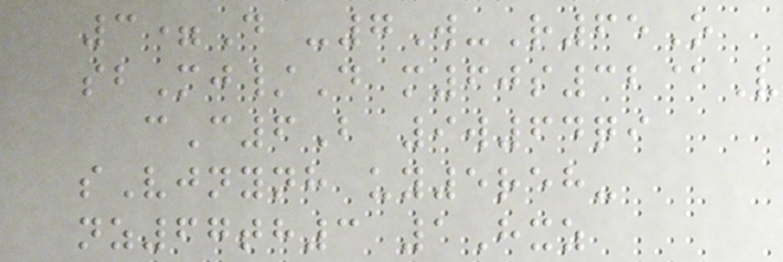3=D -7W-R65O
sbMj/D m60s32@V
cC6B 9w64qi
sVjnynh uy5reh-
nz67th3 1Hxz
